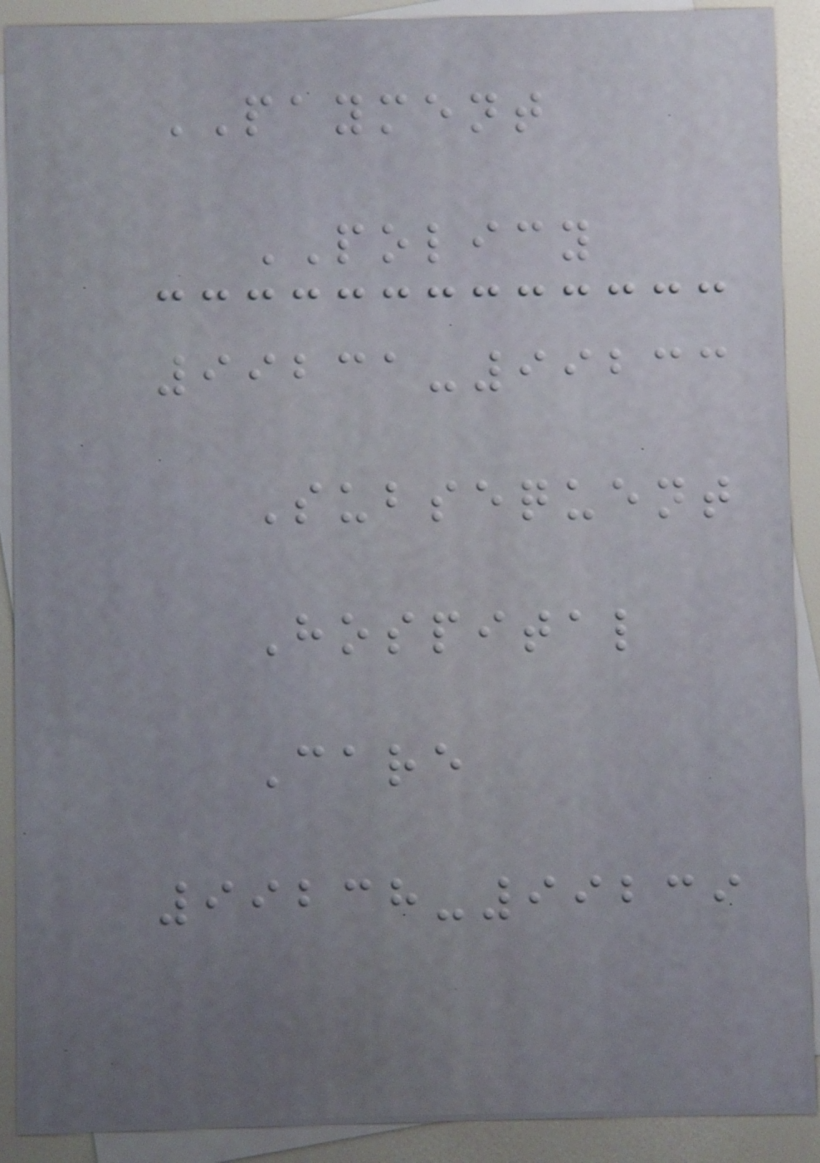PAYMENT
POLICY
99231-99233
Subsequent
Hospital
Care
99238-99239
